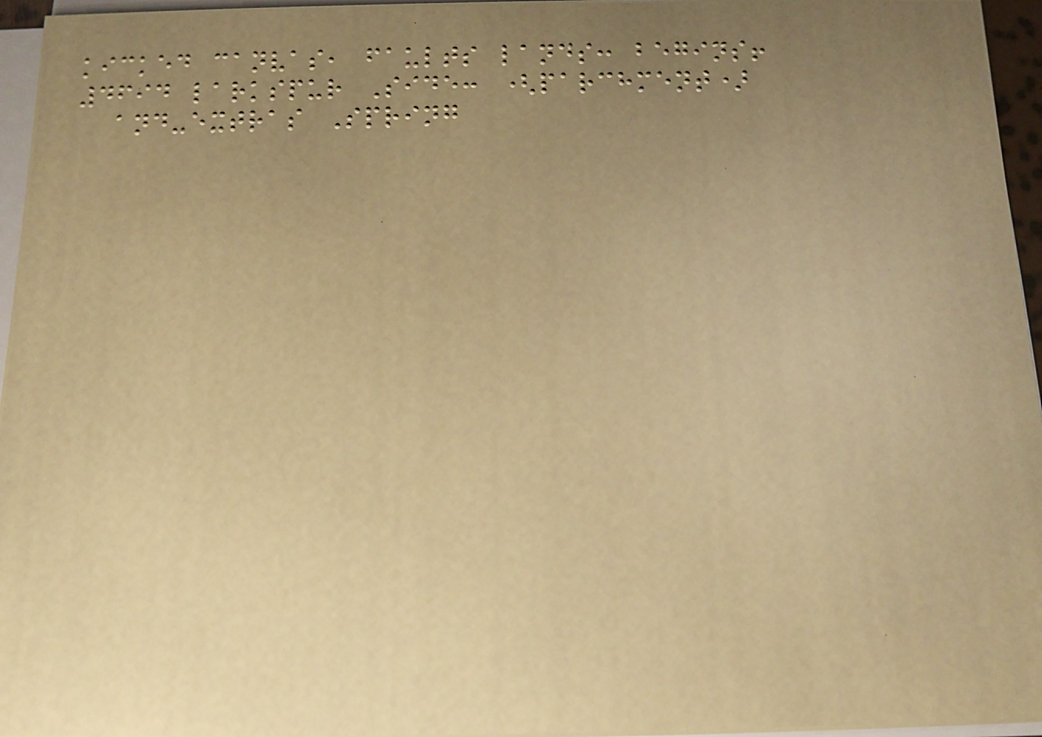kicked canvas, faults lands: begins!
4694 larkspur Side: (parchment)
and-extras Spring
